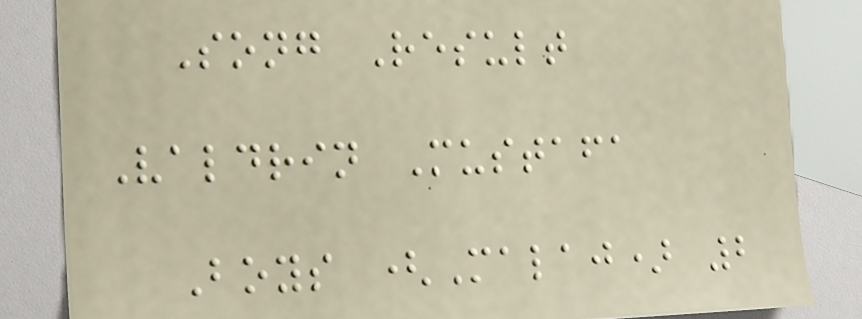Song Result
Valdrin Mustafa
Boys (Malaj) 2
